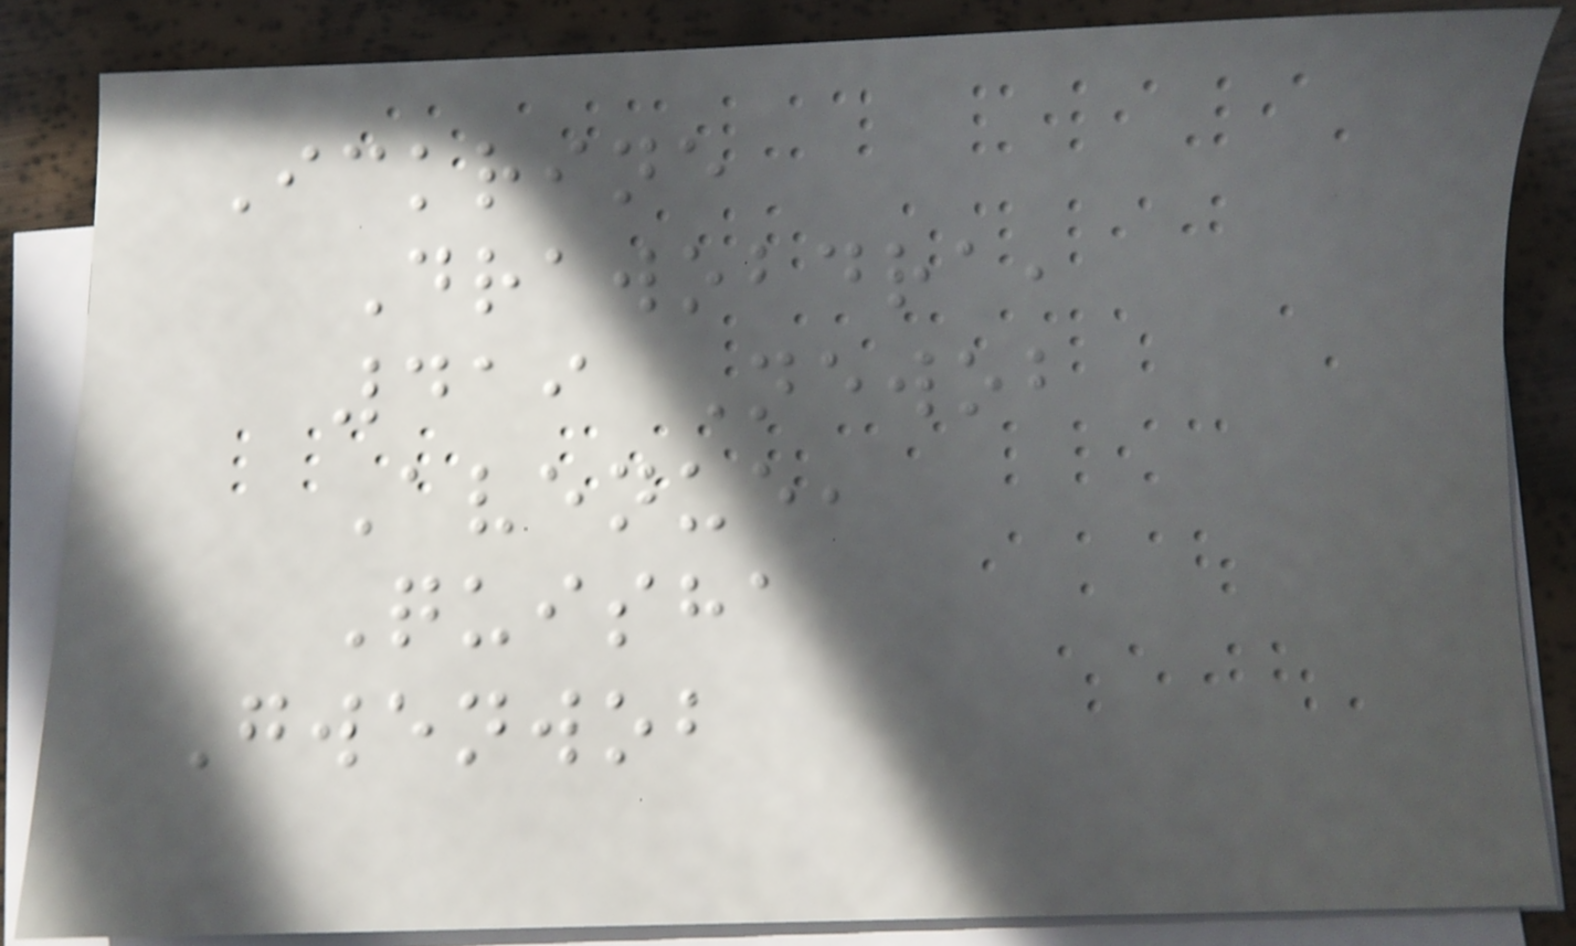Ickrine
Drawobdra,
419 Newob
Avenue,
Quisha
Gwenwob
